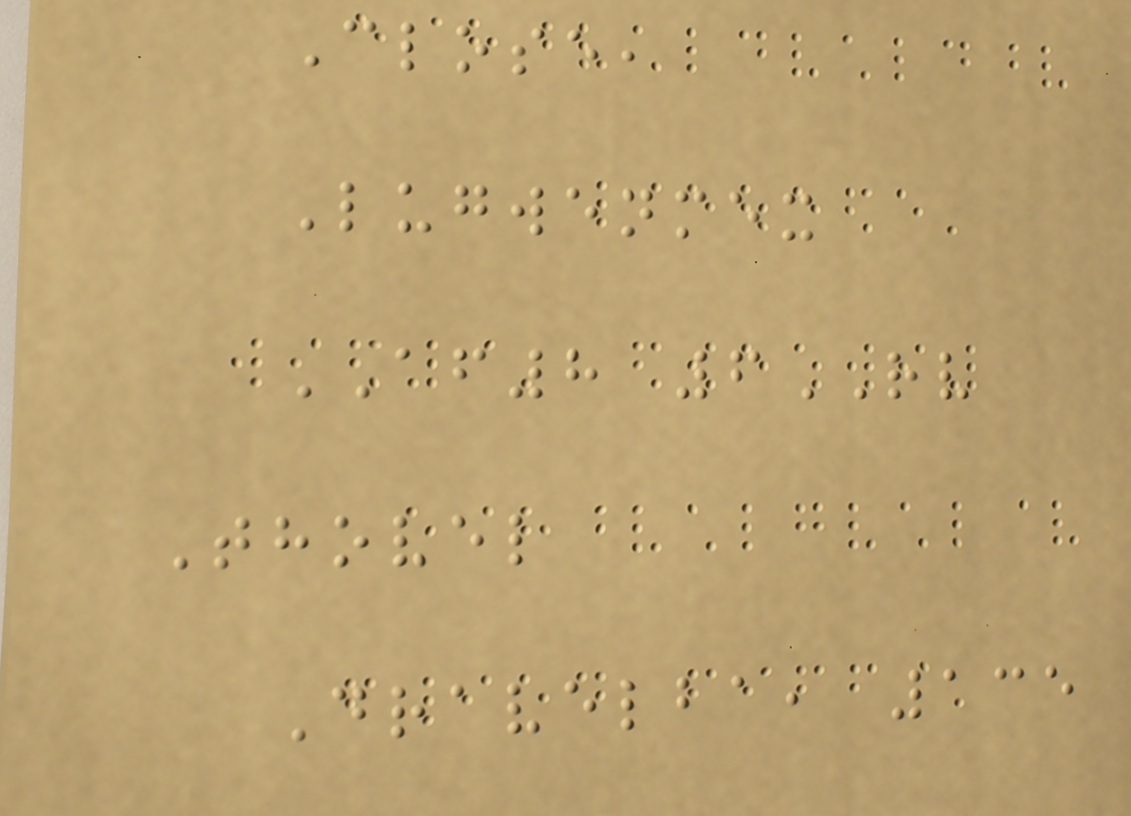Close,
Lugwenmex
AF8 6RV
Thovel
Dravelba, 135
